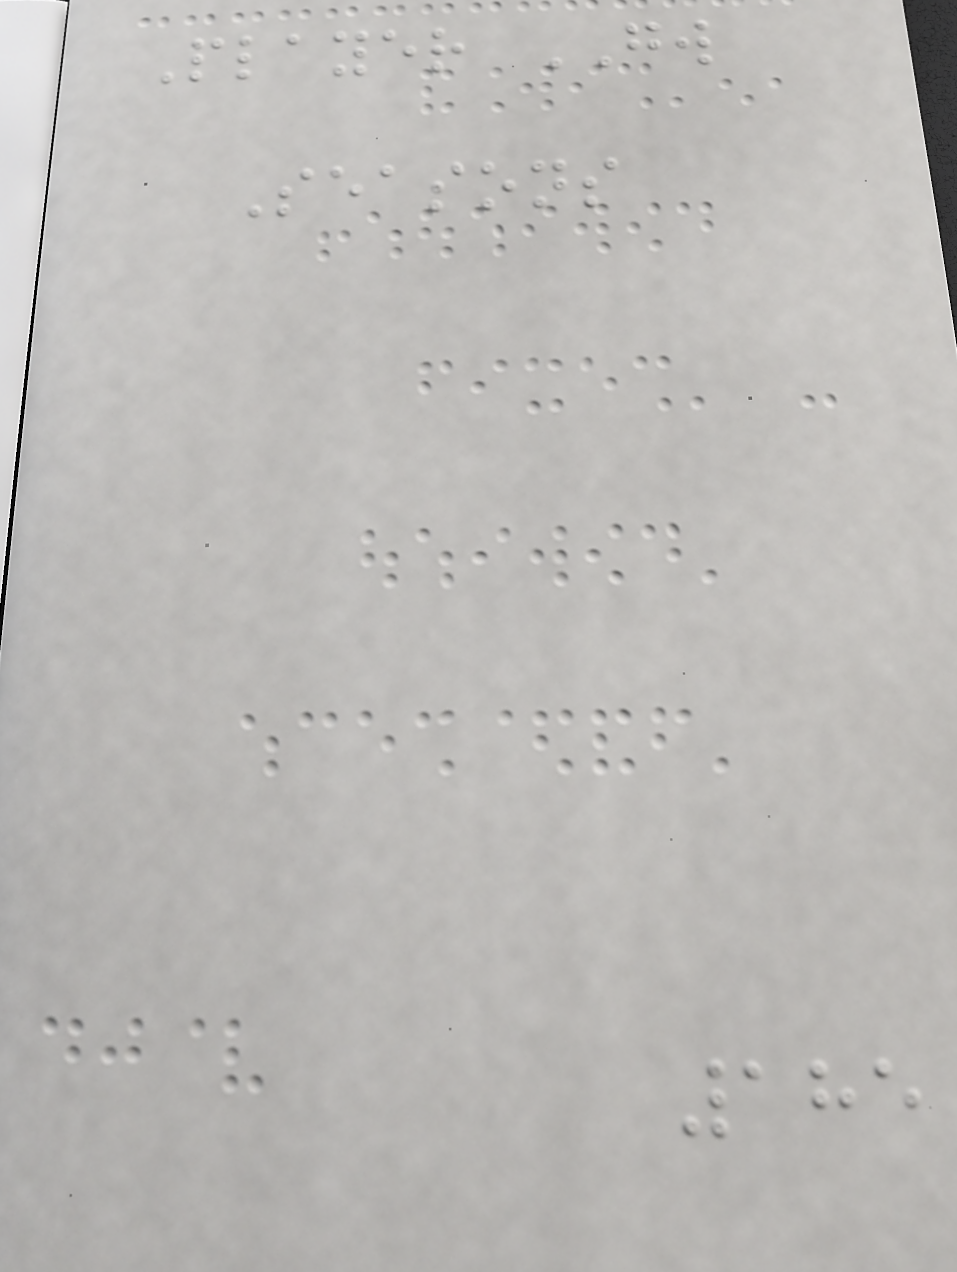Player GW
Seasons
185
